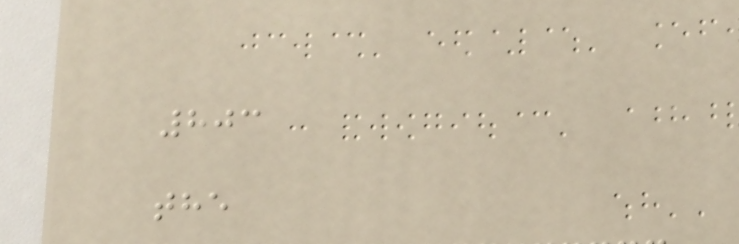803
the
